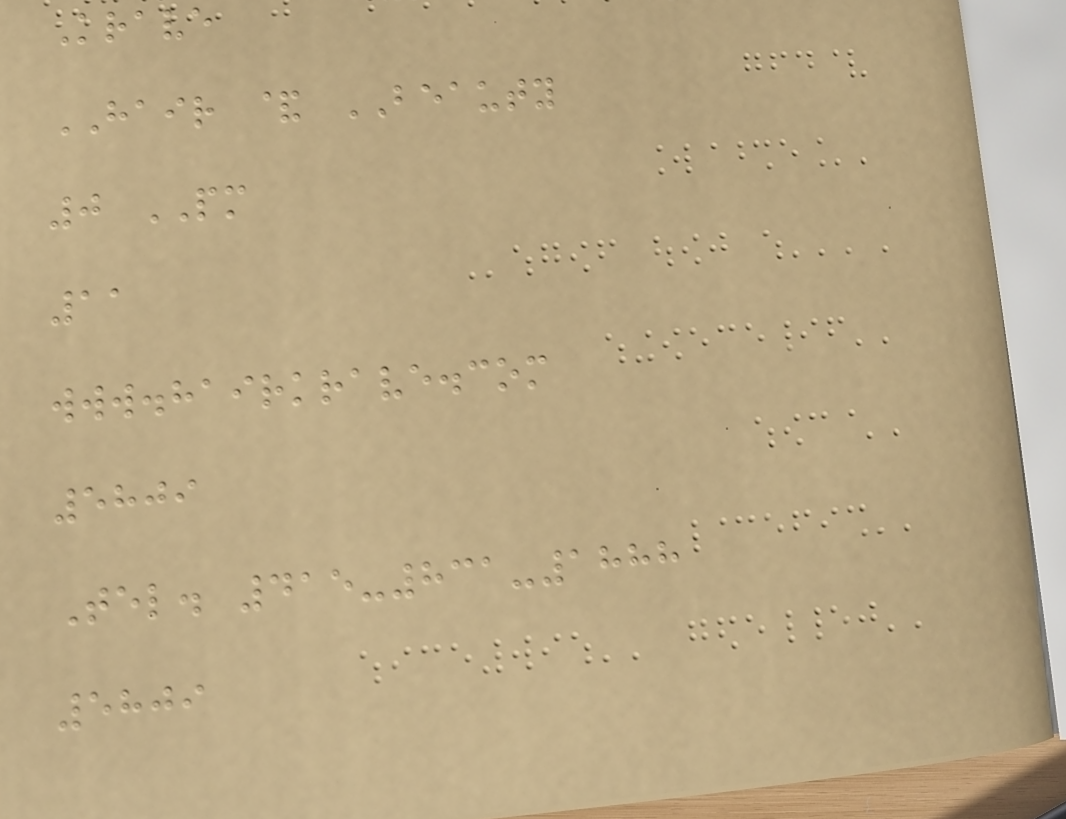Krave
HAIR & BEAUTY
0 PM
11
www.hairkrave.com
5809
Tel. 415-831-1888
5809
